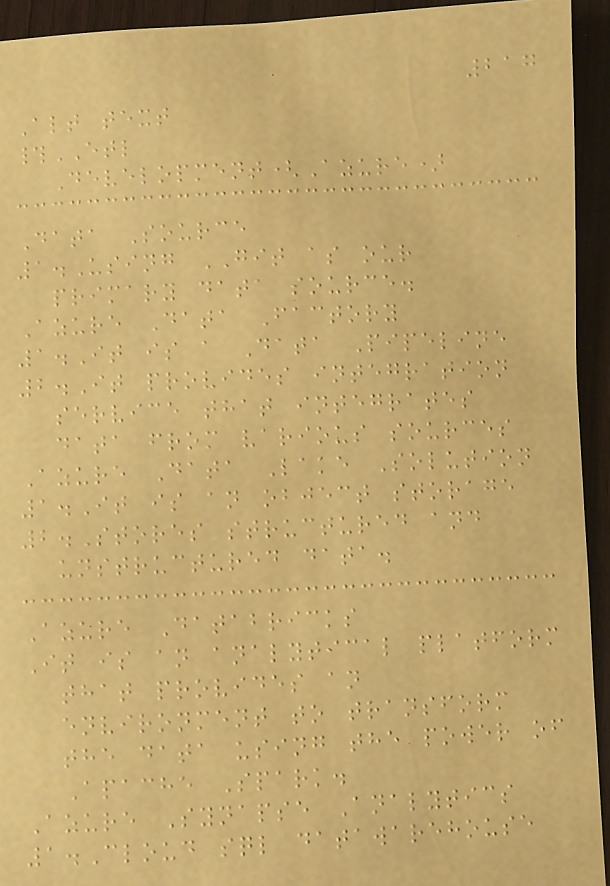217
Alt text
#ETL
Development(Azure)
Data Source
1.Using GIT as our
primary data source.
Azure Data Factory
1.It is a Data Pipeline
2.It provides integration
service that integrates
data from various sources
Azure Data Lake Solution
1.It is an object storage
2.Stores structured and
unstructured data.
Azure Databricks
It is an analytical platform
that provides an
environment to transform
the data using the power of
Apache Spark.
Azure Synapse Analytics
1.Cloud sql datawarehouse
